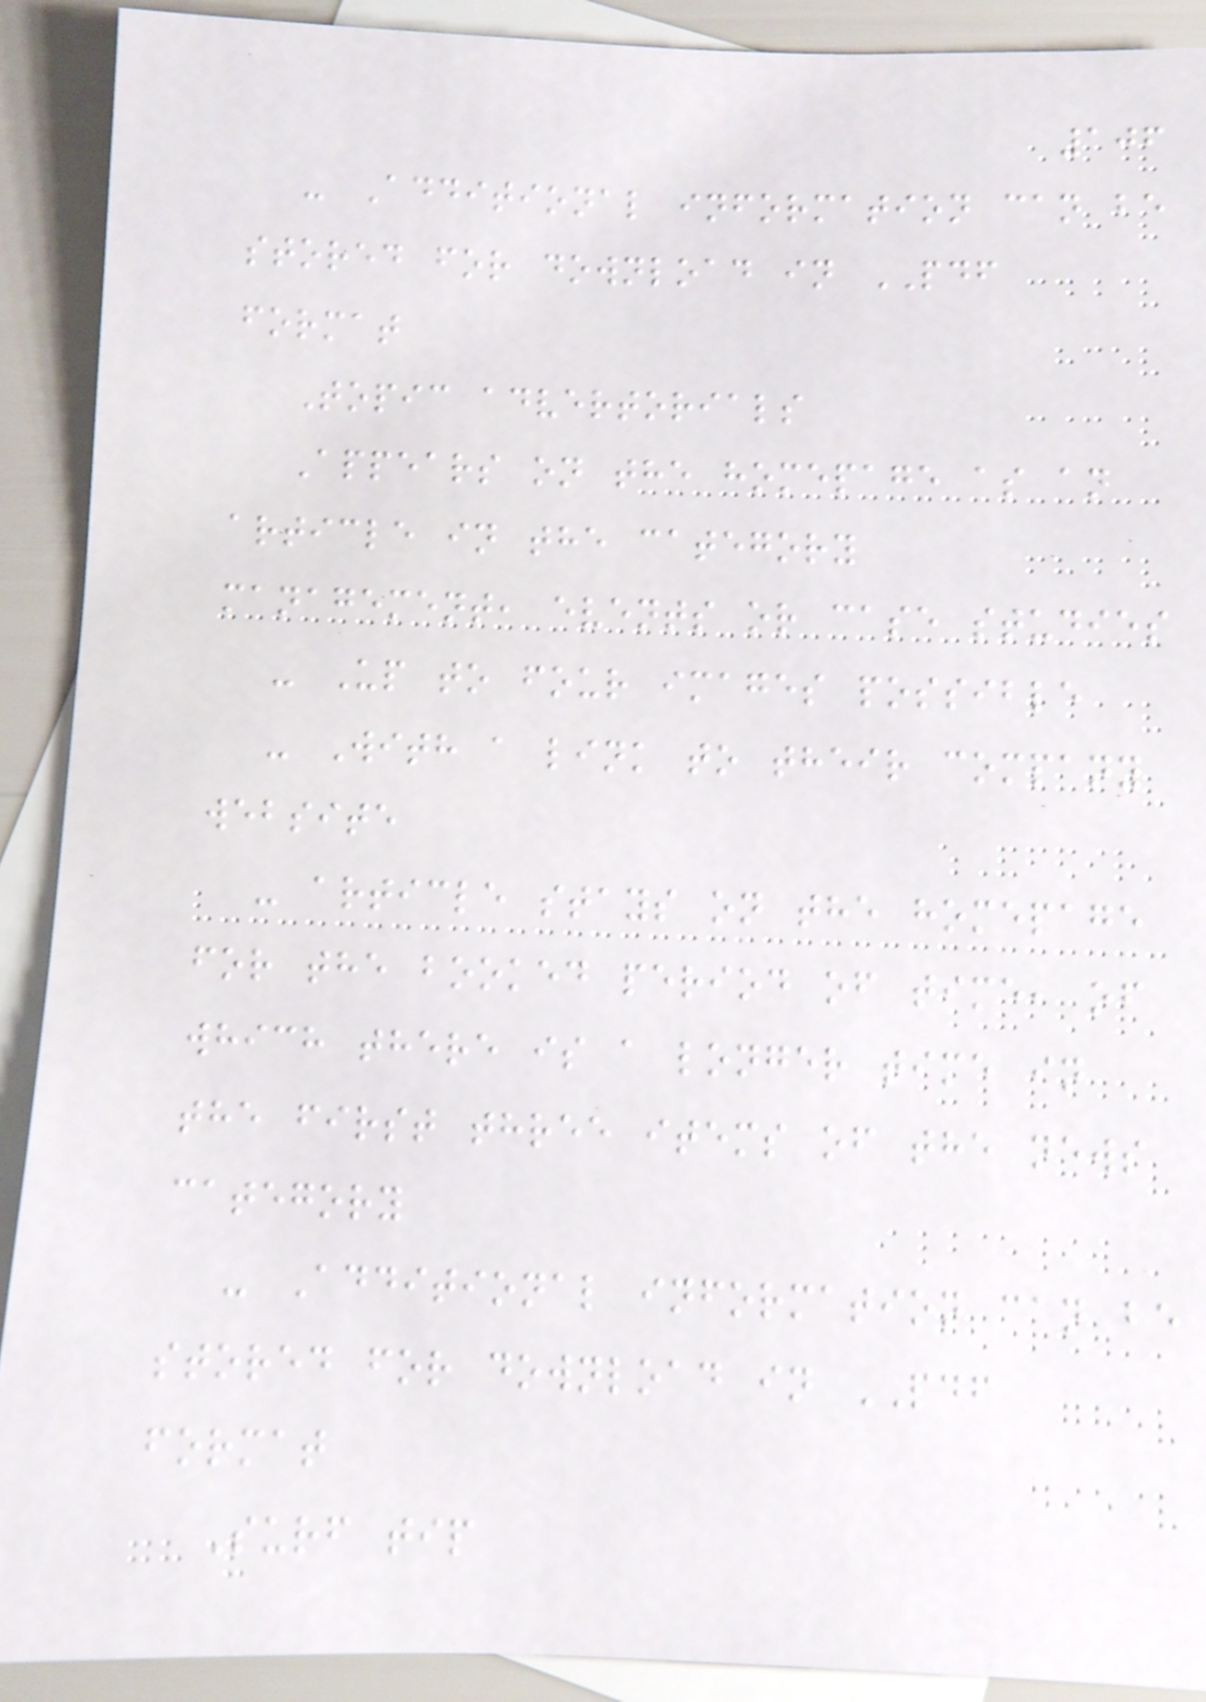106
- Additional information can be
stored for download in PDF
format
Topic advertorials
Appears on the homepage as an
article in the category
management, events or case studies
- Up to four images possible
- With a link to their company
website
- article stays on the homepage
for the booked period of time, of
which there is a longer time in
the first three items of the news
category
- Additional information can be
stored for download in PDF
format
Surf tip
